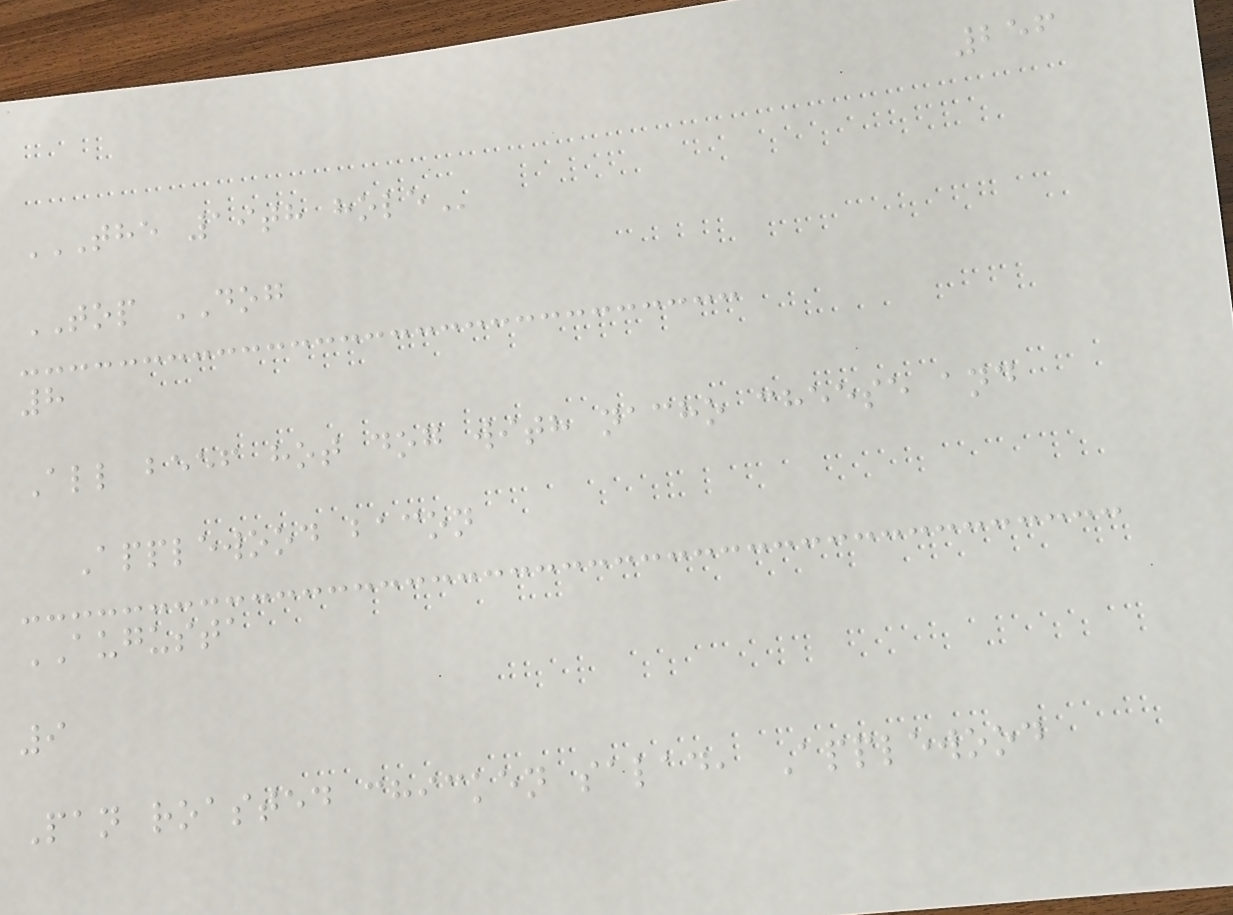256
THE 19TH HOLE
TOP DOG
8
All beef hot dog with nacho cheese and
Applewood bacon
AUGUSTA
9
Pan roasted chicken salad, Applewood
